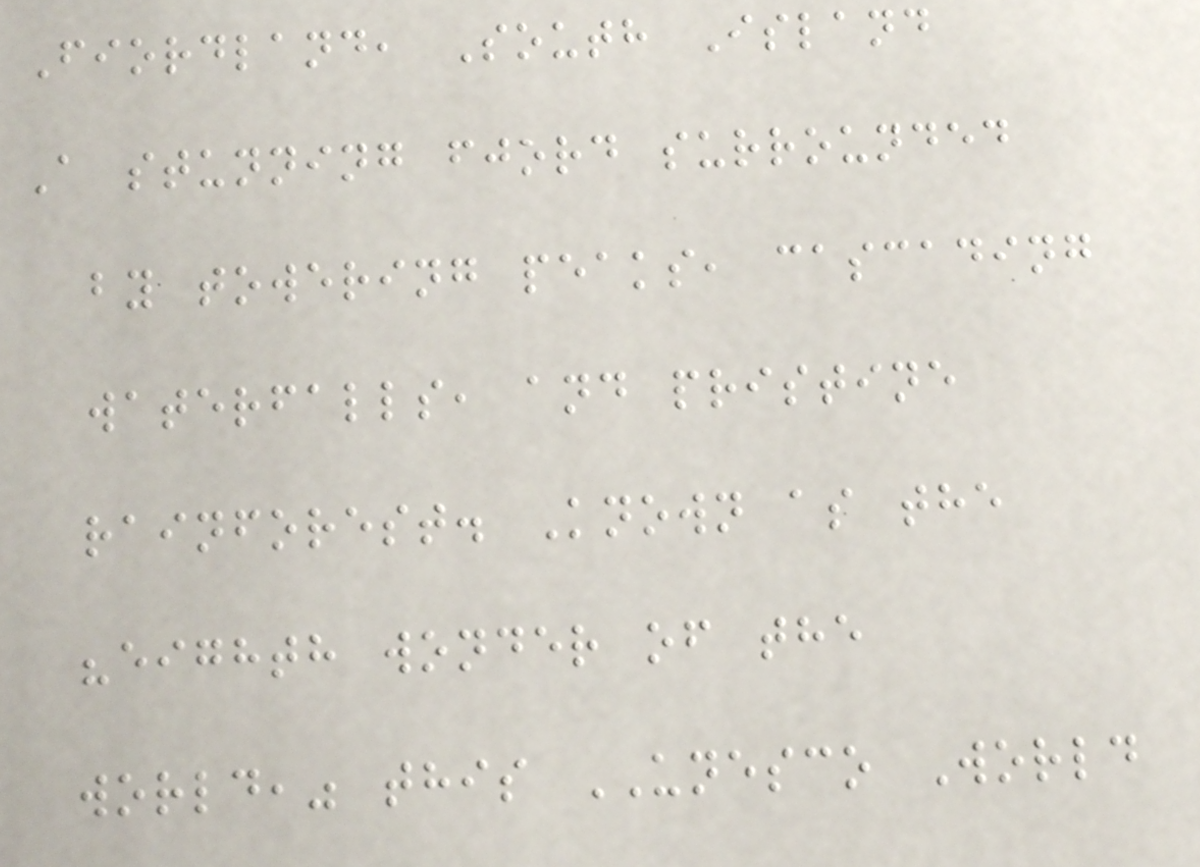Fiordland, South Island
A stunning fjord surrounded
by towering peaks, cascading
waterfalls, and pristine
rainforest. Known as the
"eighth wonder of the
world," this UNESCO World
